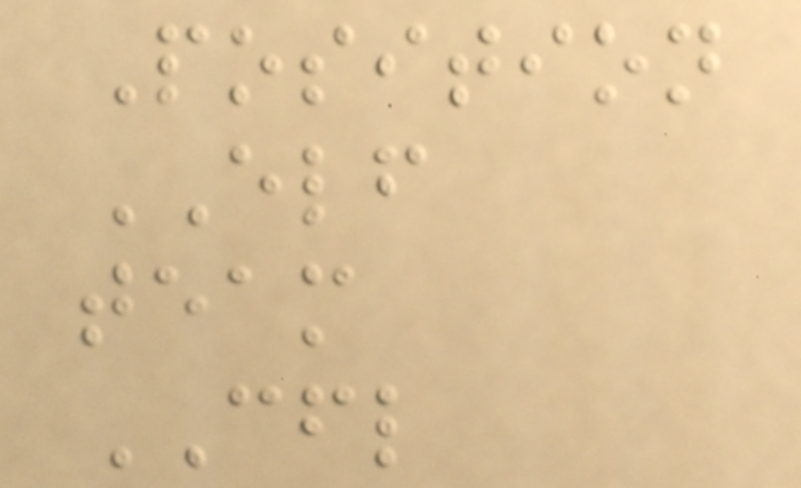Position
ELF
team
CFL
